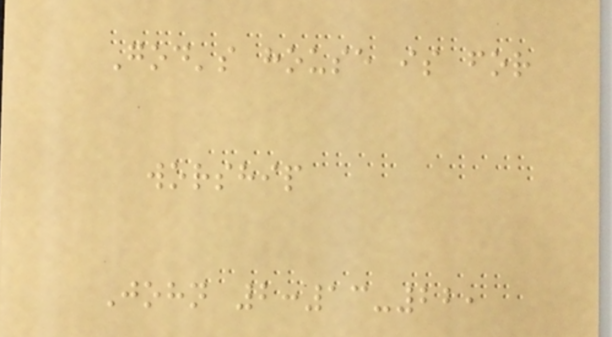God's house is for
worship
John 2:13-22,
